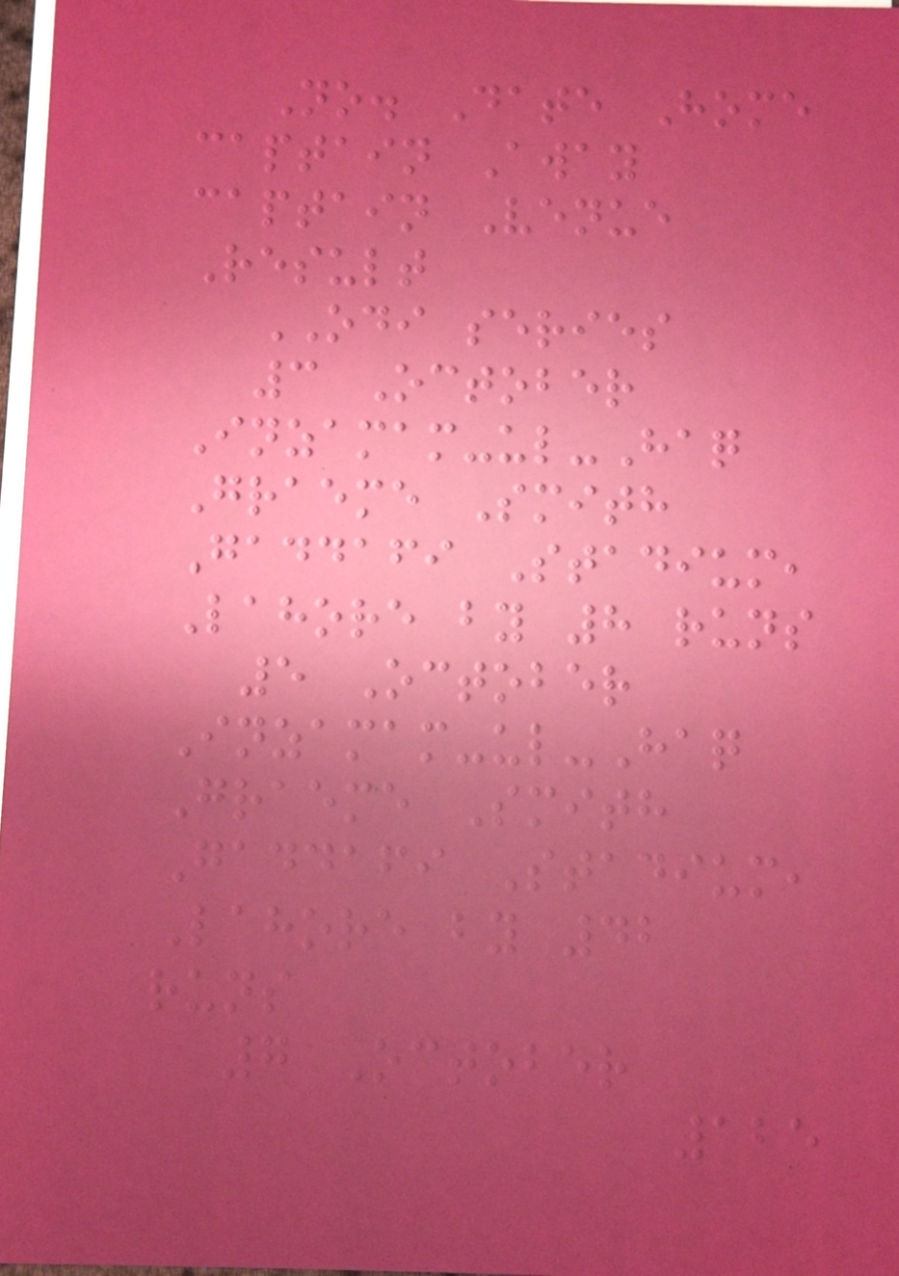No. Date Home
captain Away
captain Venue
Result
ODI series
3 October
Inzamam-ul-Haq
Graeme Smith
Gaddafi Stadium,
Lahore by 8 runs
5 October
Inzamam-ul-Haq
Graeme Smith
Gaddafi Stadium,
Lahore by 42
runs
7 October
125
